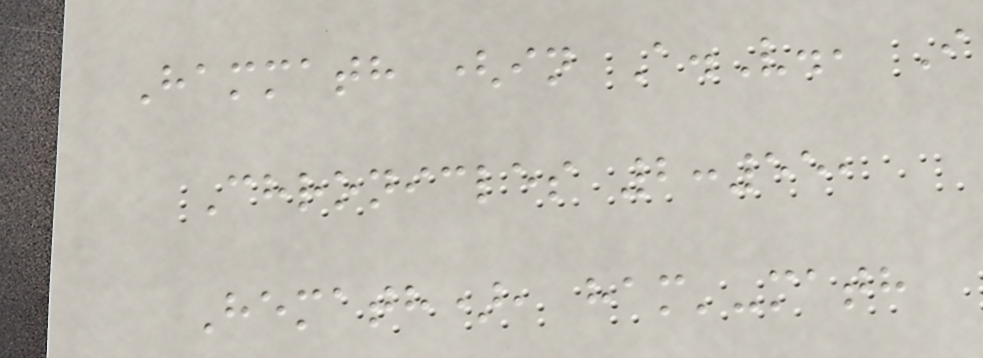Hammath (in A.V., I
Chronicles 2:55,
Hemath), ham'-math
